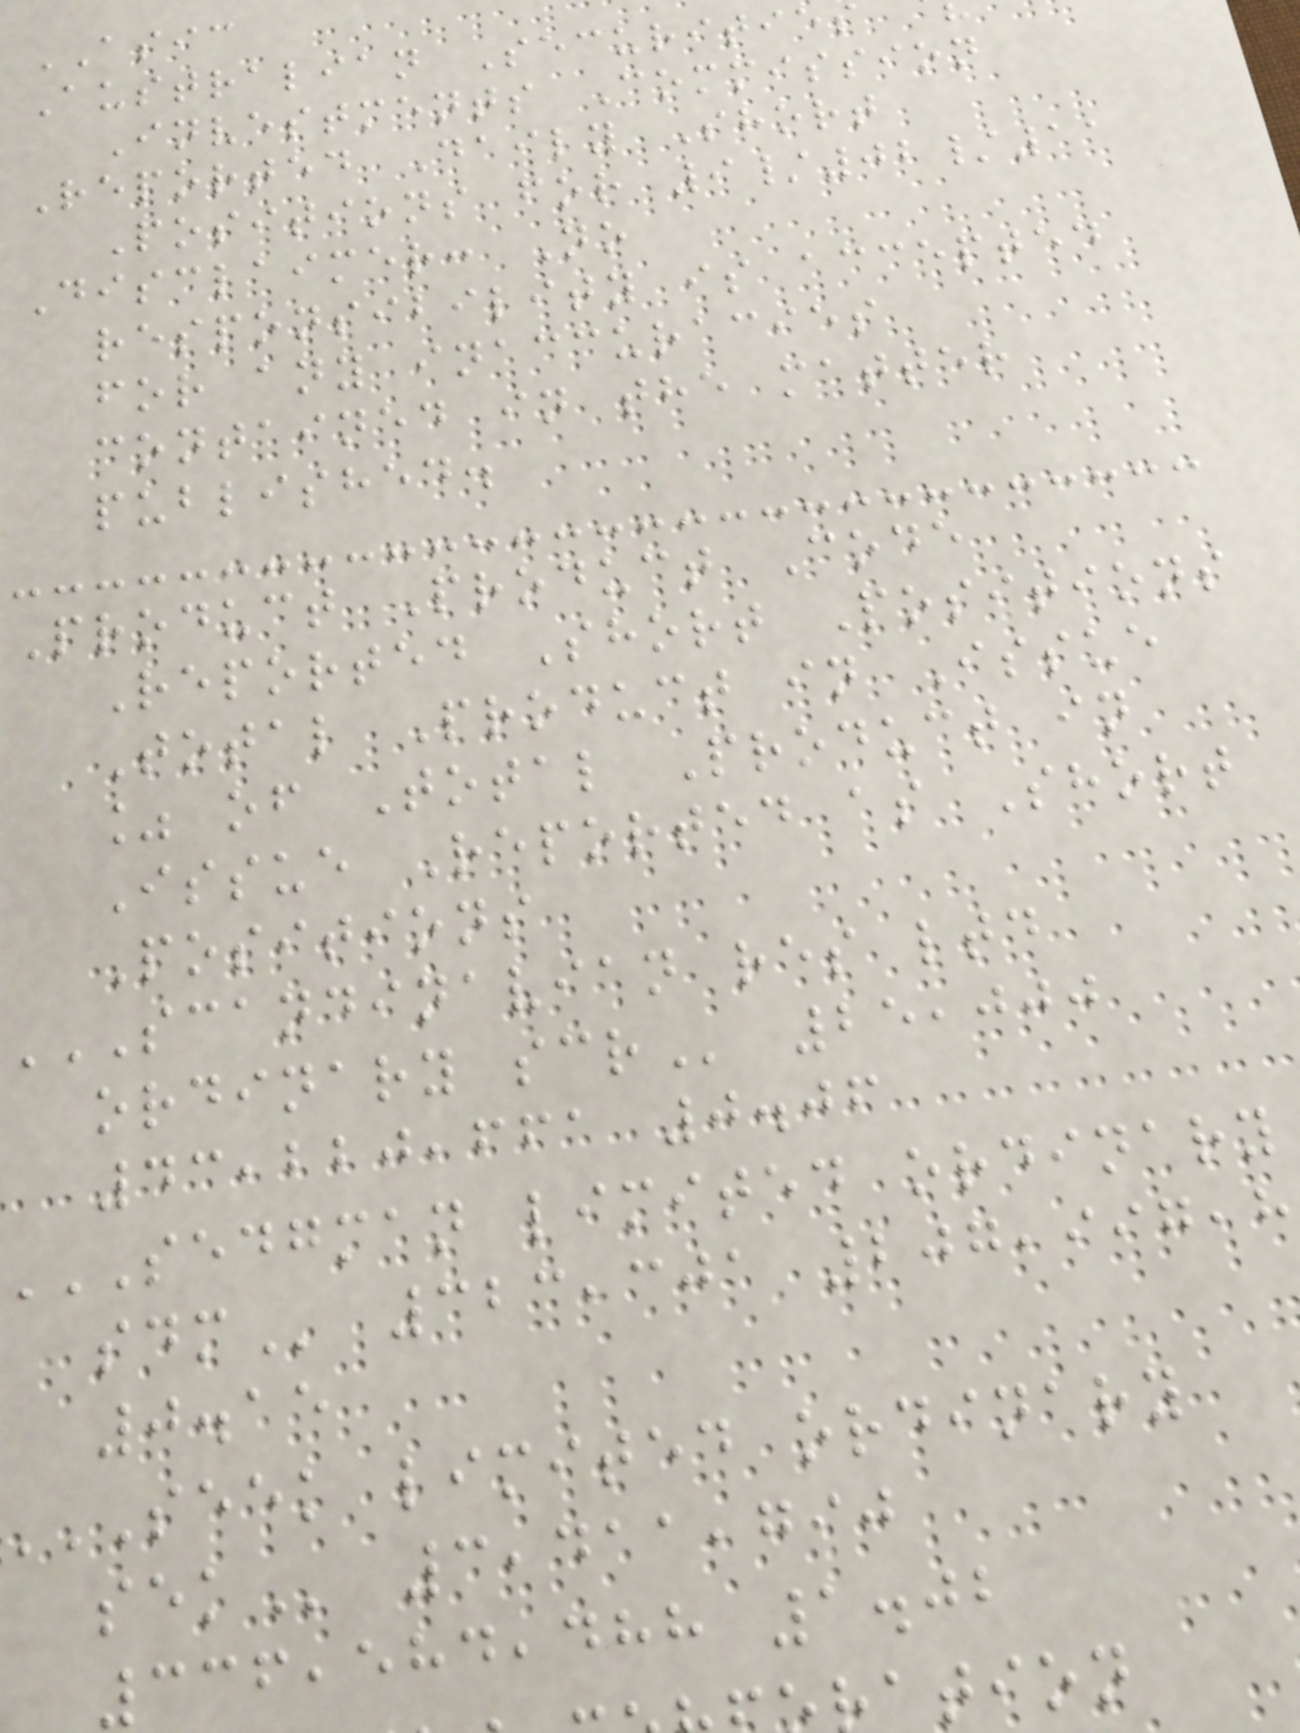ASIC
Australian Securities
Investments Commission
Reported Daily Short
Positions for 9/02/11
Disclaimer: No
responsibility is accepted
for any inaccuracies
contained in the matter
published.
Product Product Code
Reported Short Positions
Total Product in Issue
% of Total Product in
Issue Reported as Short
Positions
SCANDINAVIAN RES LTD
ordinary
43,220,661 0.06
SEDGMAN limited ordinary
323,301 207,997,8
0.15
SEEK limited ordinary
3,411,790
336,584,488 1.02
